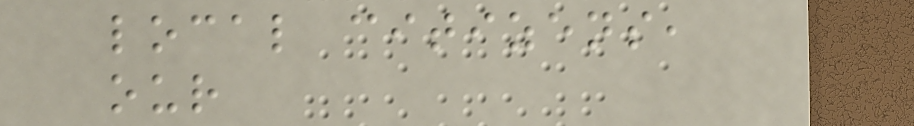local citizens,
our
